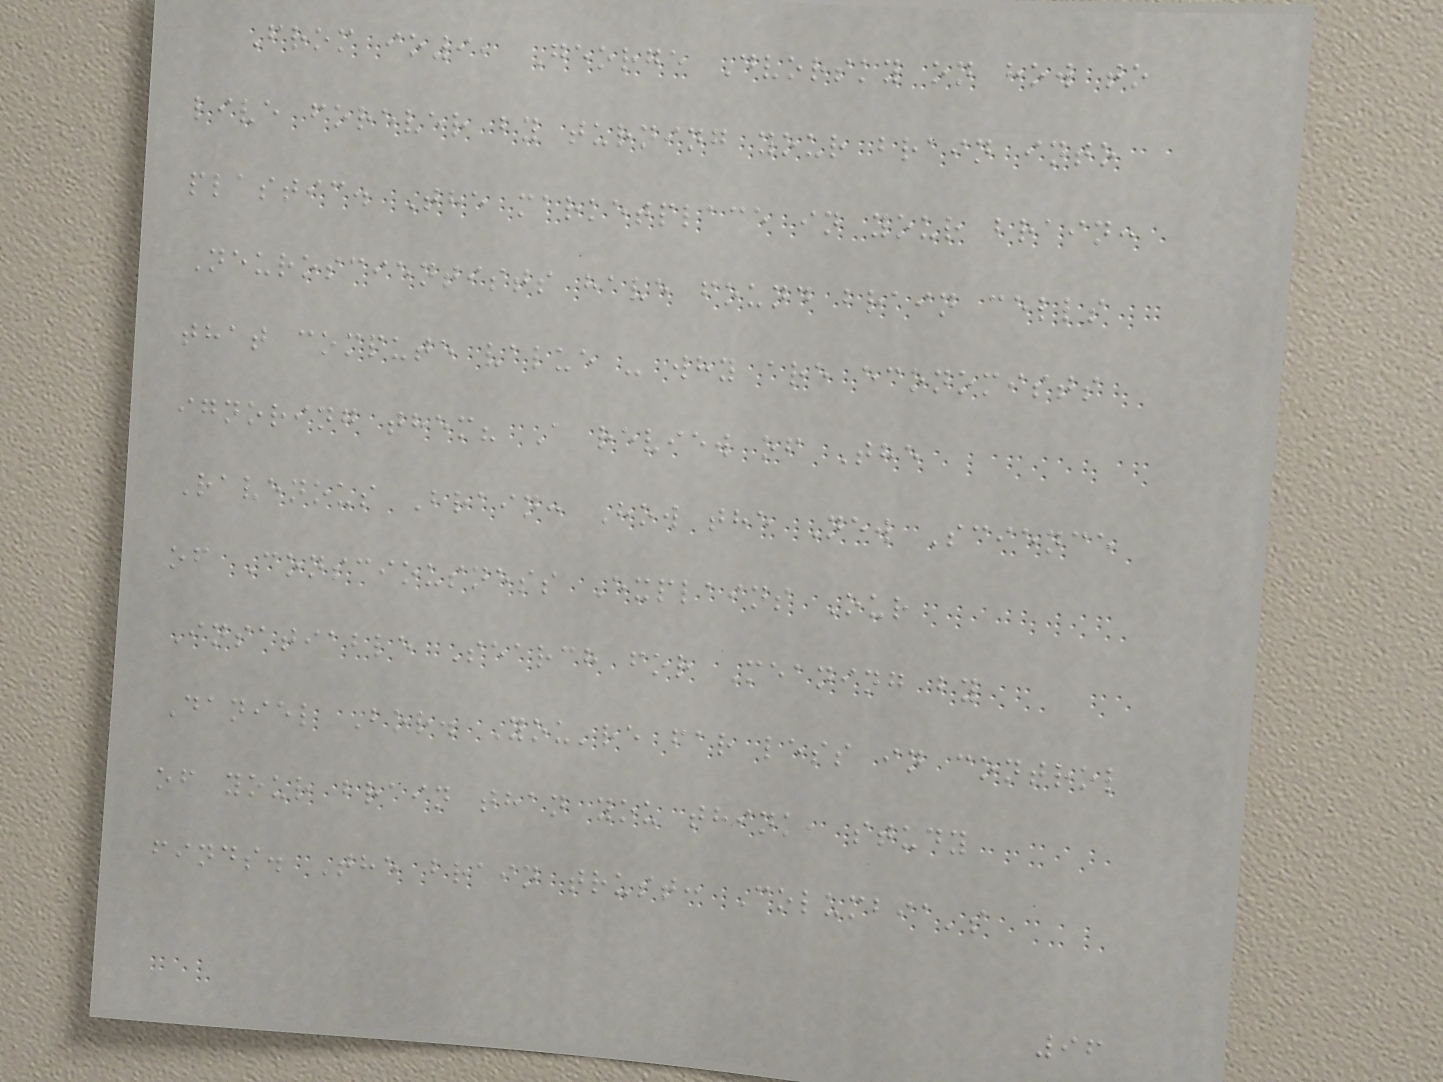From io9, George Dvorsky on how to
live forever by turning your brain into
plastic. The marketplace in your brain:
Neuroscientists have found brain cells
that compute value - why are economists
ignoring them? A review of The
Ravenous Brain: How the New Science
of Consciousness Explains Our
Insatiable Search for Meaning by
Daniel Bor. You're far less in control
of your brain than you think, study
finds. The brain trust: Columbia's
96
